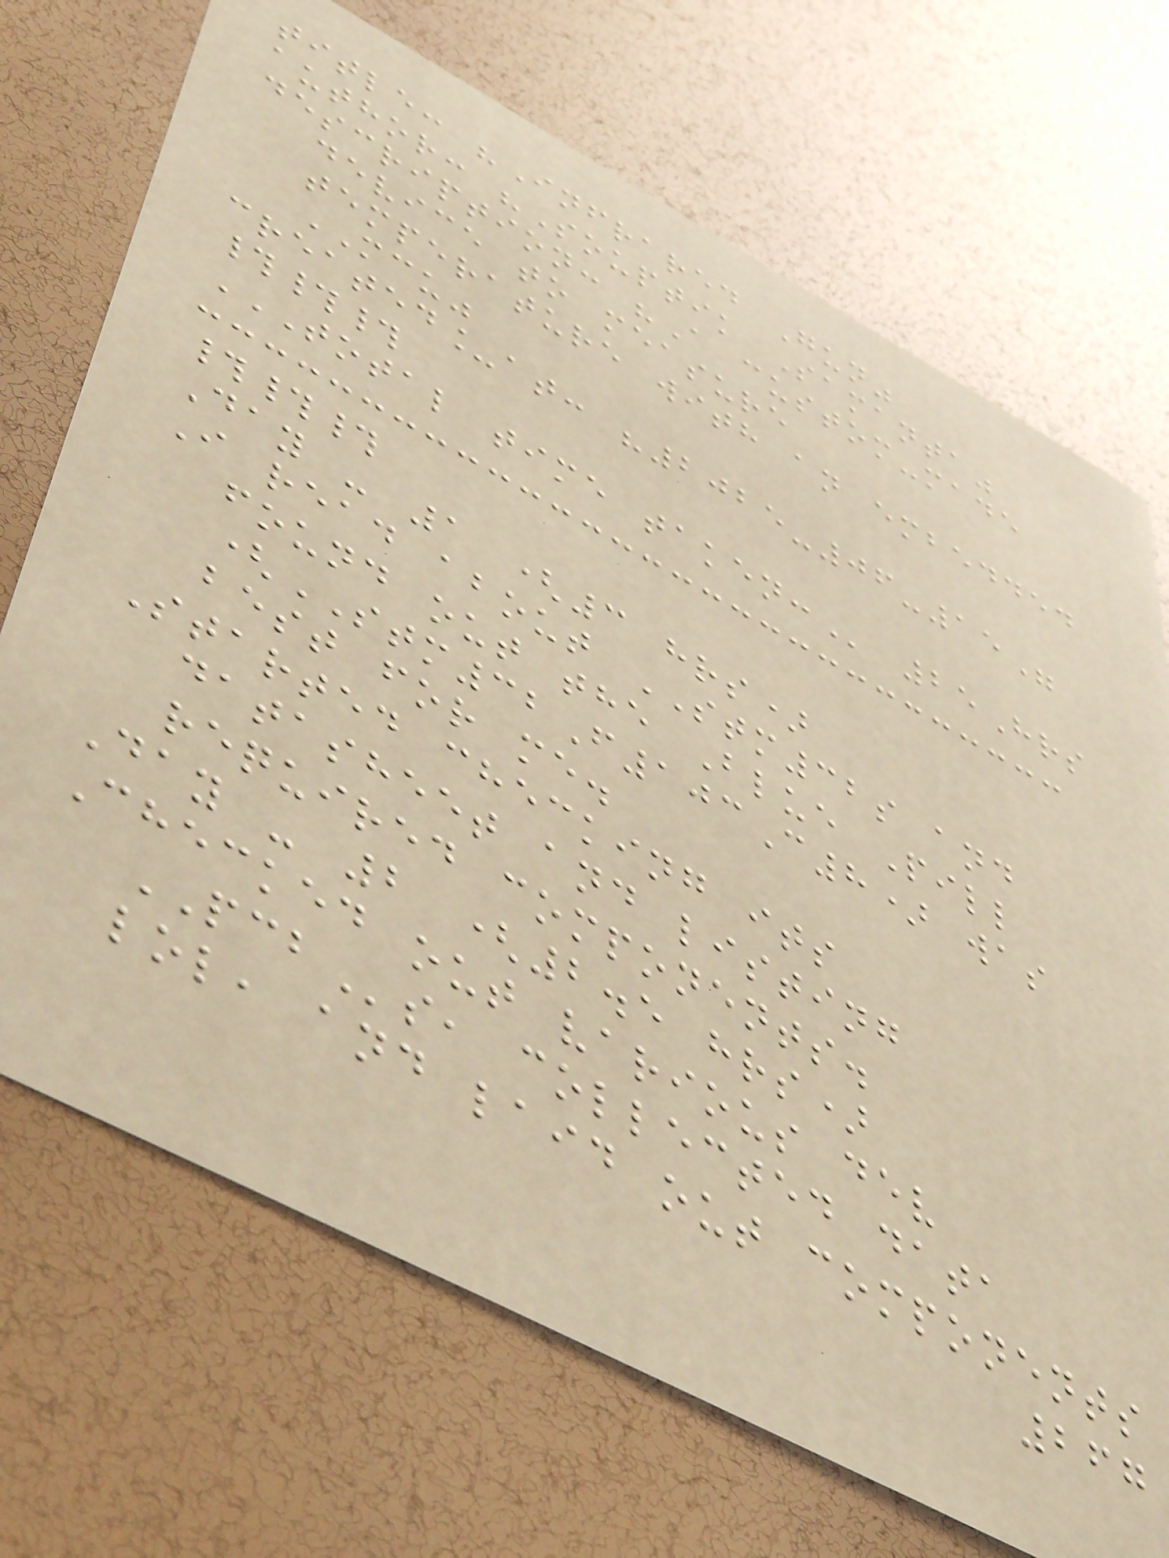title: "Infrared Gun"
author: "Souptik Samanta"
description: "A custom-made
device to measure
temperature with an embedded
MCU"
created_at: "2025-06-15"
###
TOTAL TIME TAKEN: 25Hrs
###
Day - 1 (3 hrs)
I read about STM32s and
found out the Blue Pill
(STM32F103C8) was
best for me.
Started checking its
datasheet and listing
required components.
Day - 2 (2.5 hrs)
Checked out various dev
PCBs, collected data
lol, and laid out components
267
